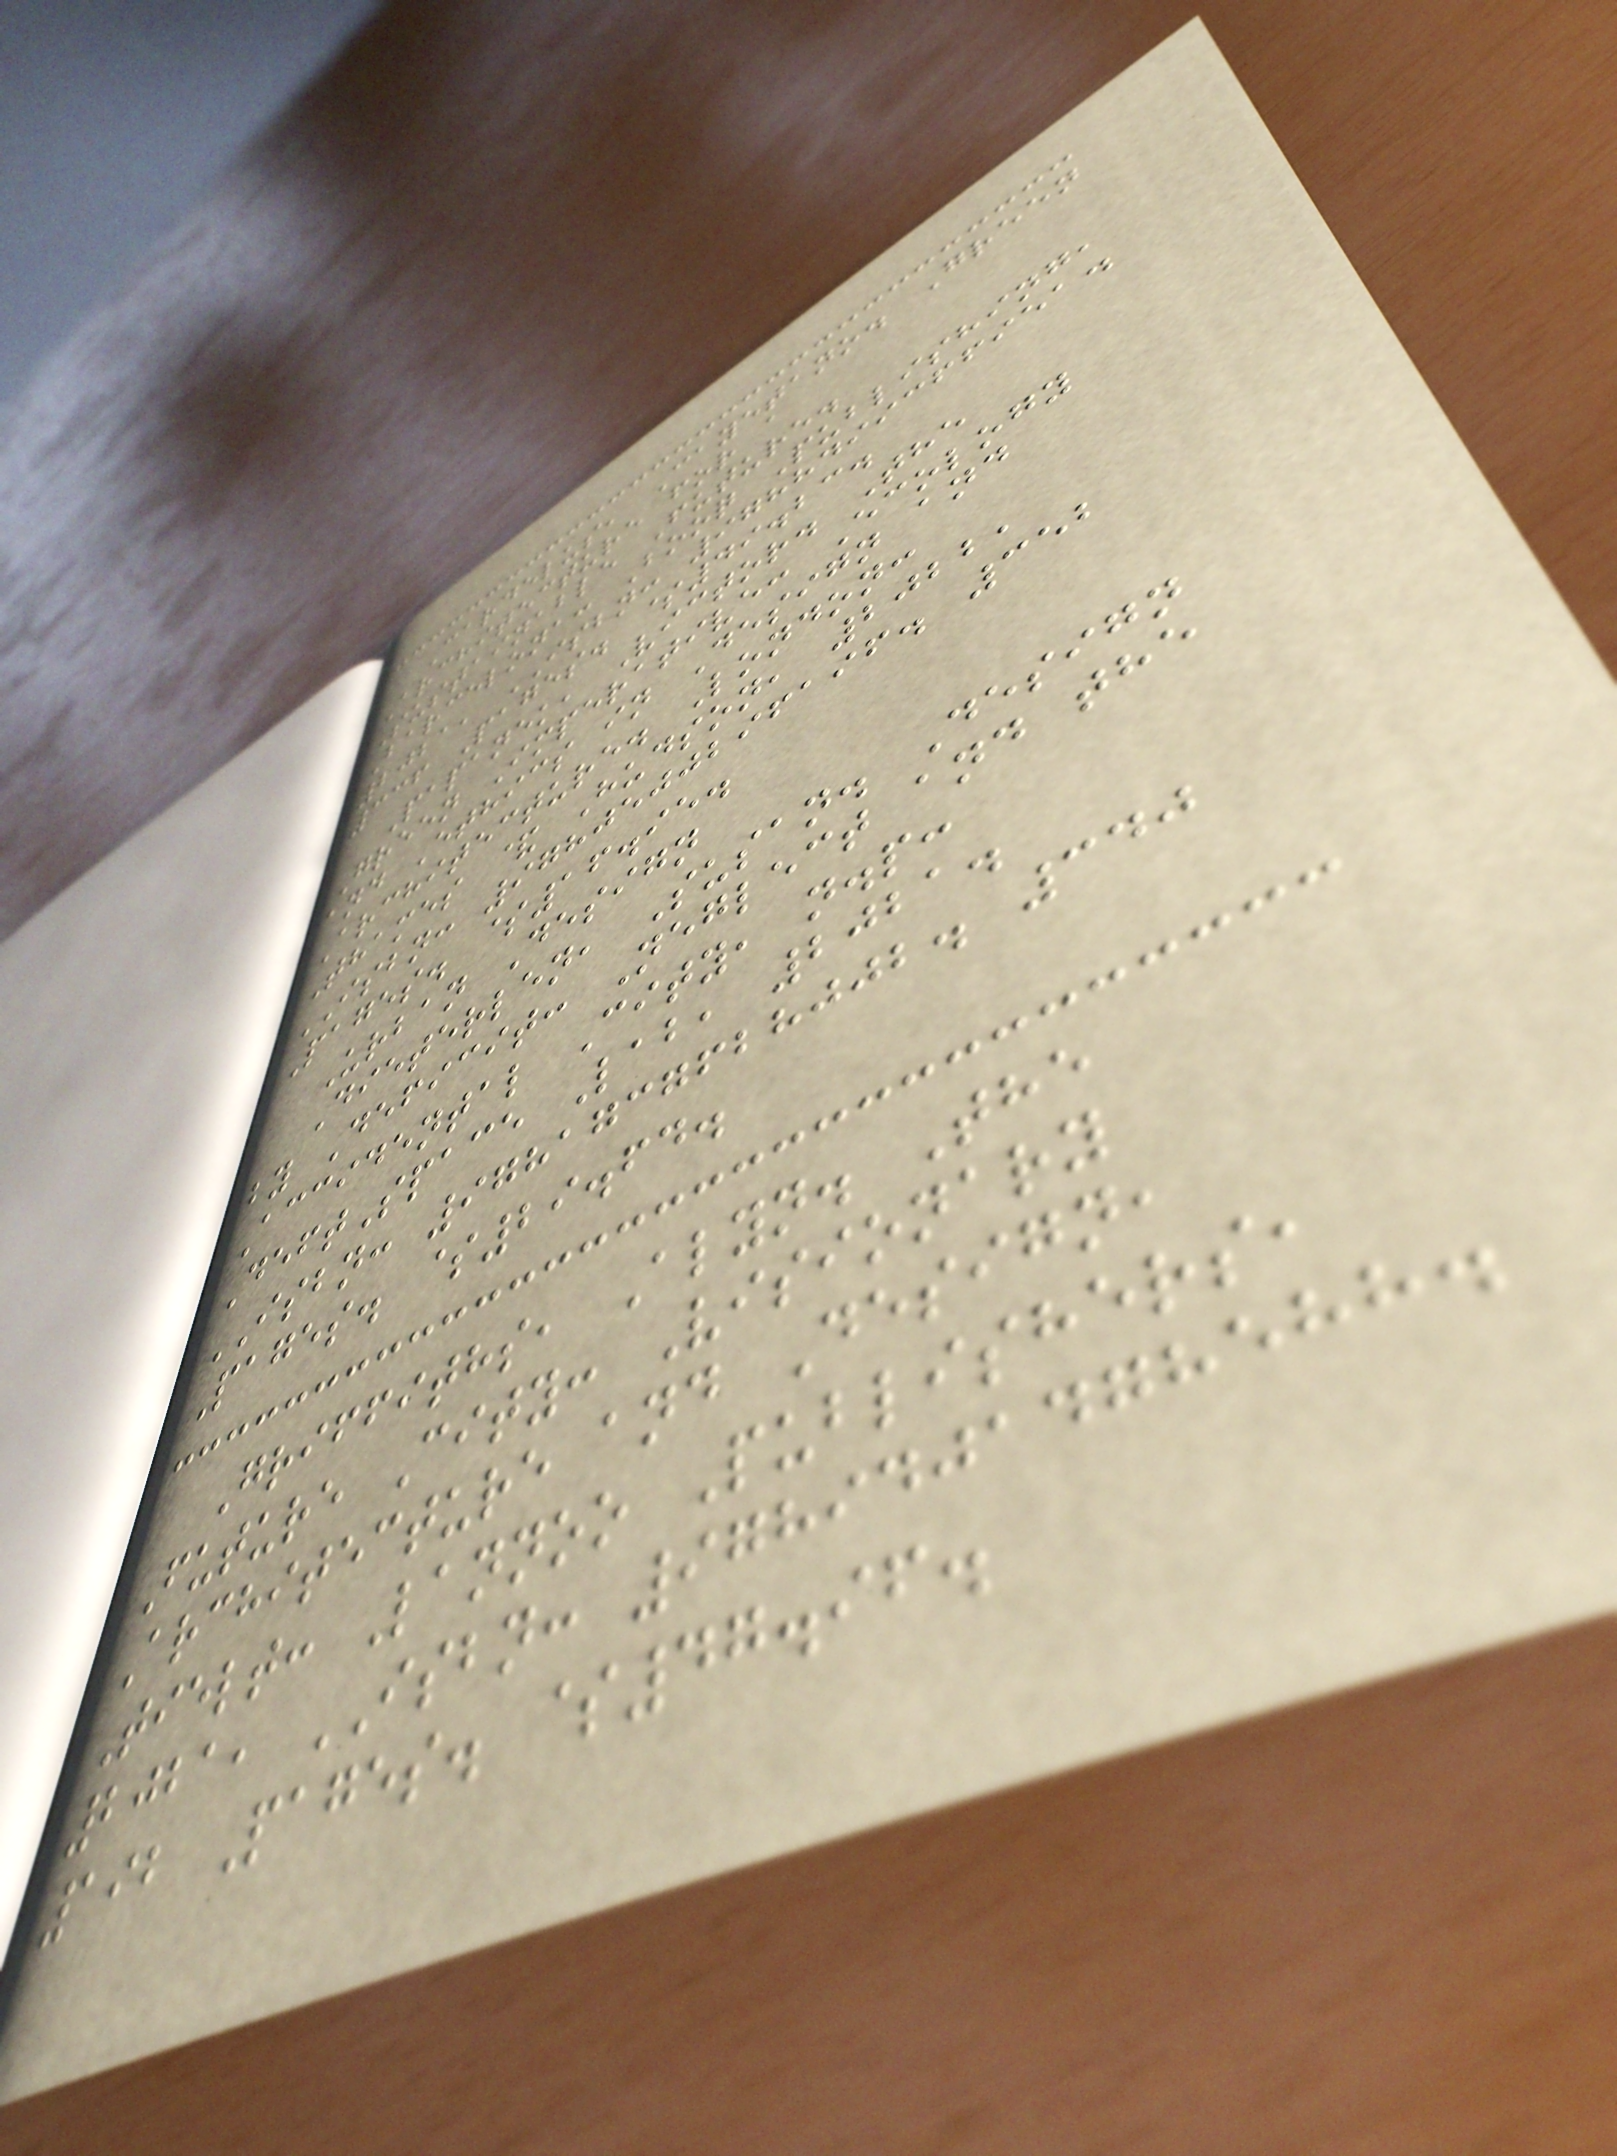Cardelus, Cayetano. Green
Architecture for a
Sustainable Future.
Barcelona: Booq Publishing,
2021, ISBN: 9788499366951.
336 Pages. $49.23.
Papanek, Victor. The
Green Imperative: Ecology
and Ethics in Design and
Architecture. London:
Thames & Hudson, 2022,
ISBN: 9780500296196. 352
Pages. $16.95.
Urban Design
Dieterlen, Susan. Design
by Deficit: Neglect and the
Accidental City, n.p:
DeftSpace Lab, 2021.
ISBN: 9781737628002. 340
Pages. $29.64.
Griffiths, Alyn. The
Future City: Visionary
Architecture and Design,
Tielt: Lannoo Publishers,
2021, ISBN: 9789401478588.
192 Pages. $47.96.
